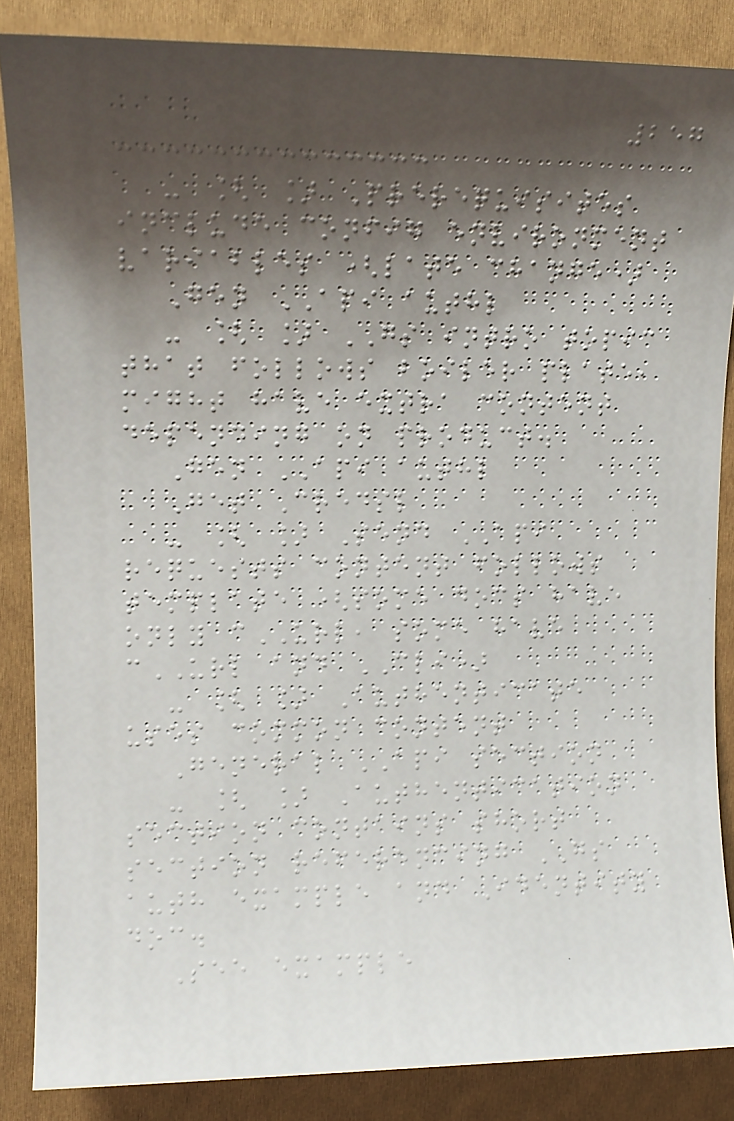257
- [ ] Prerequisites
include config environment
variables (late change)
Gen API authl
- [ ] GS intro topic
that follows boiler plate,
might have extra content
depending on product.
Gen API authl
Get Credsl
- [ ] Send API
requests content follows
template (some docs have
only cURL, some have
cURL and CLI)
- [ ] Authenticate
uses common content
General API section
- [ ] Authentication
section contains short
section referencing GS
auth example and Identity
doc.
See example
